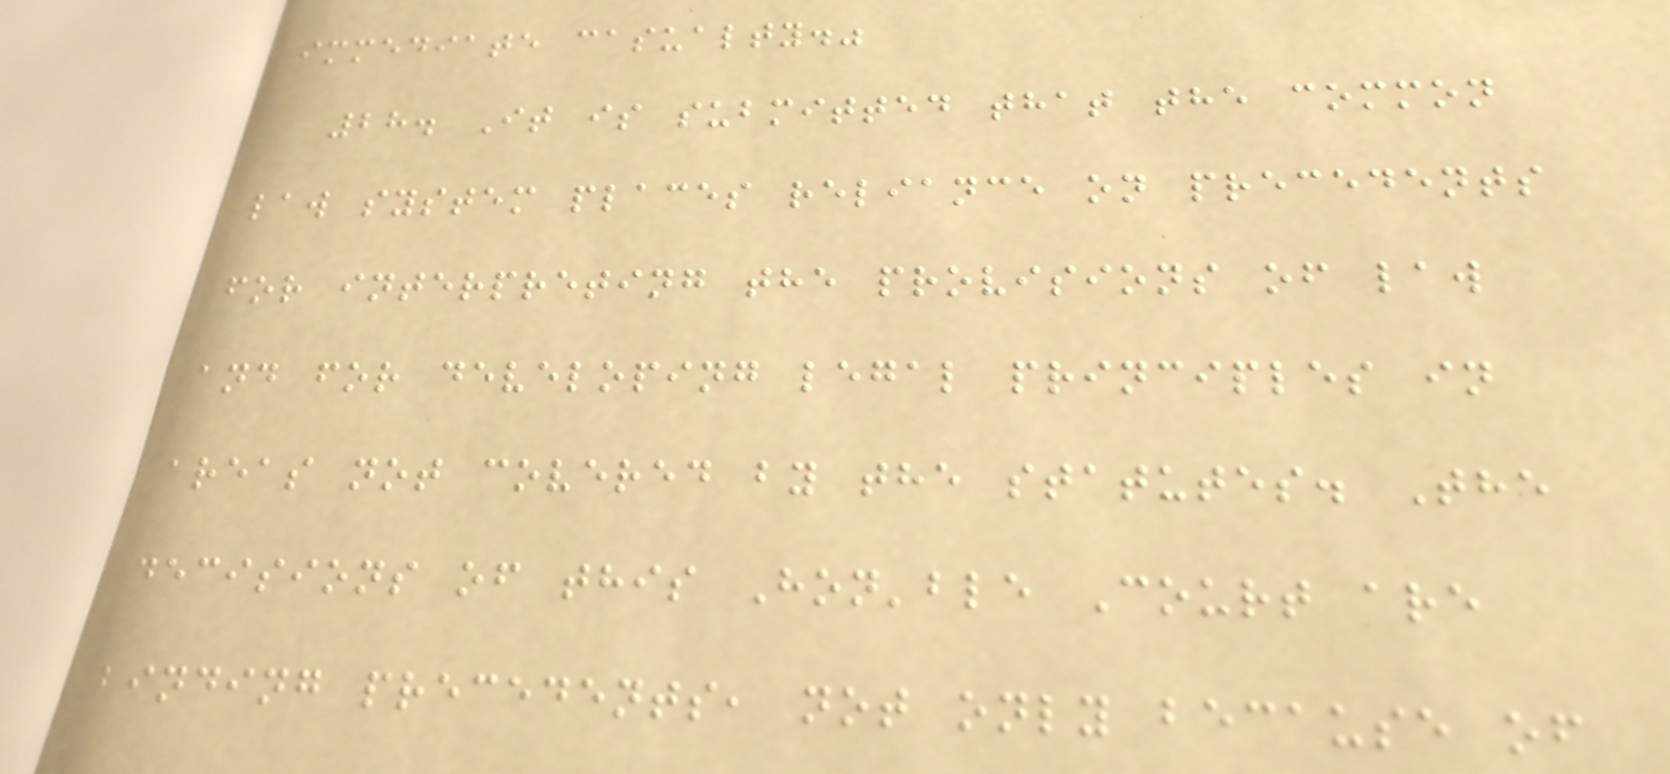immediate casualty."
28. It is submitted that the common
law system places reliance on precedents
for interpreting the provisions of law
and for developing legal principles in
areas not covered by the statutes. The
decisions of this Hon'ble Court are
binding precedents, not only because of
